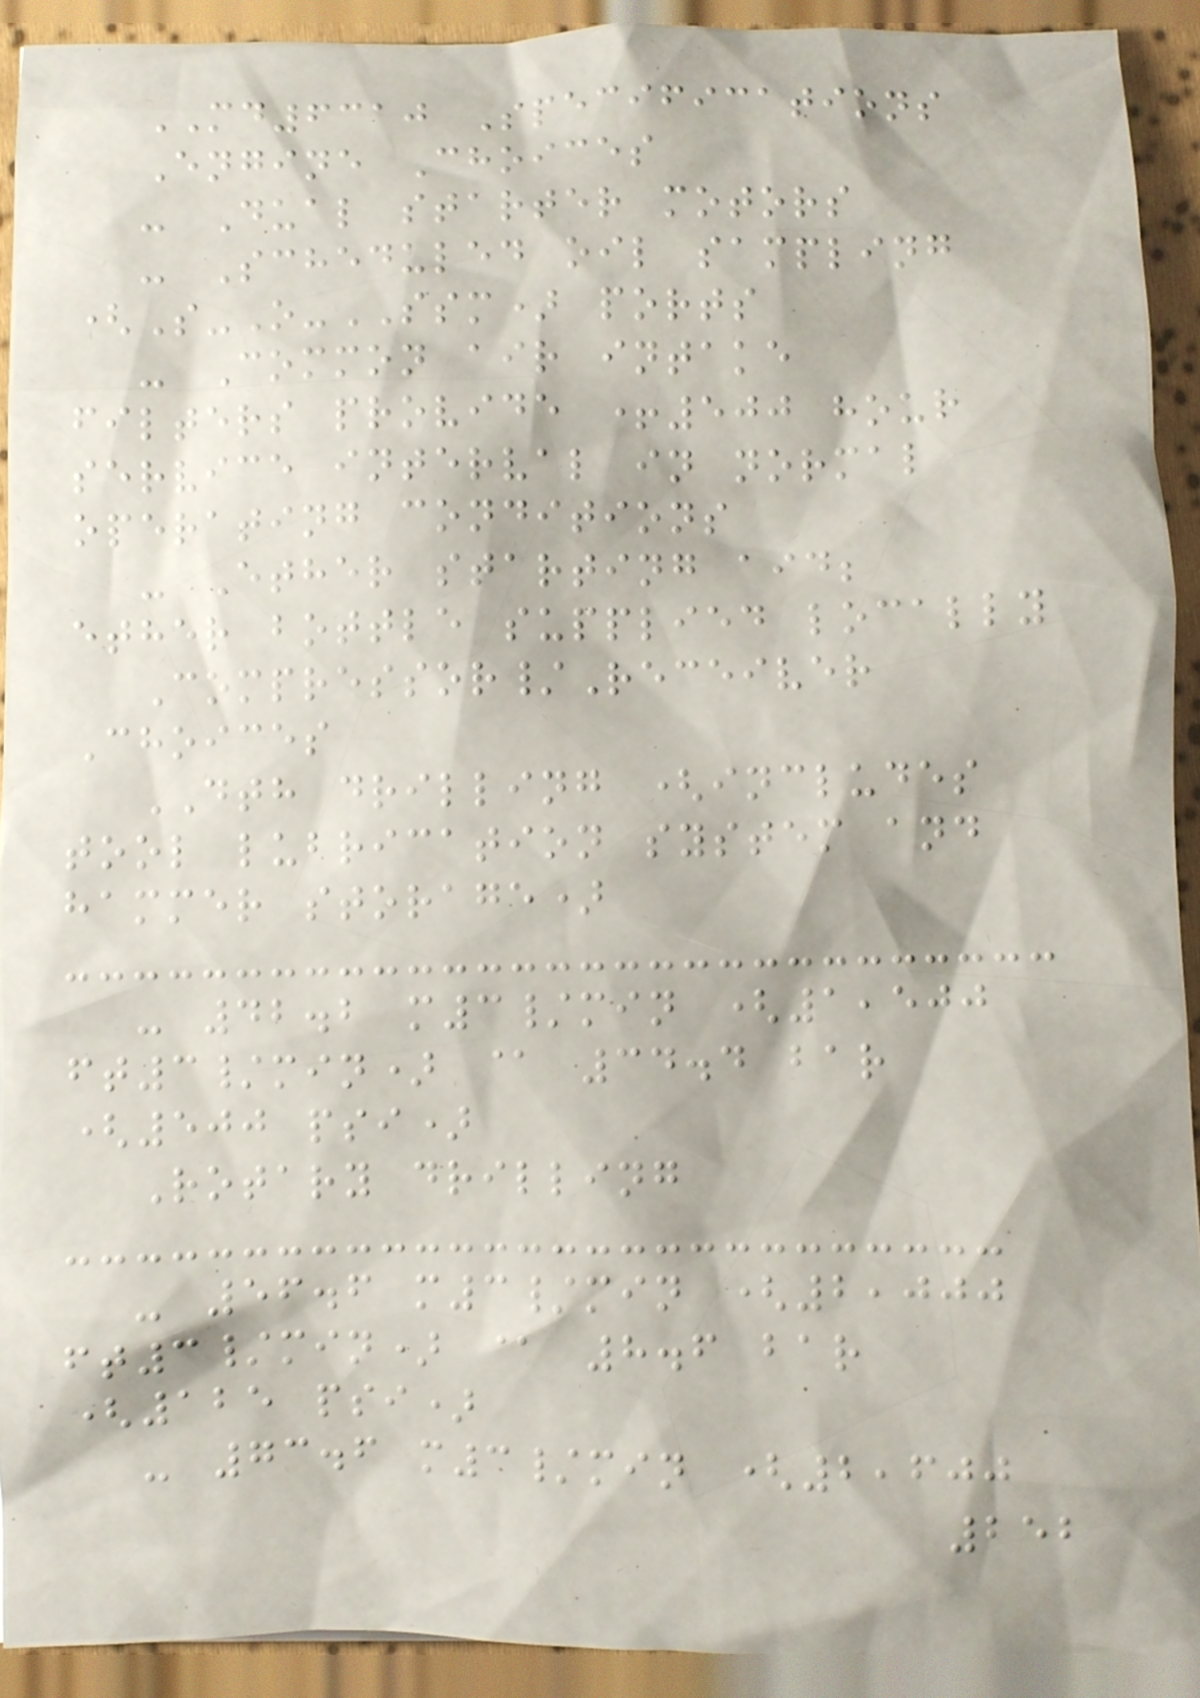MD6310 Specifications
Engine Choices
- Dual starter motors
- Scheduled oil sampling
(S-O-SSM) ports
- Common air intake
filters provide +500 hour
service interval in normal
operating conditions
- Ether starting aid;
ether bottle supplied locally
Compressor/Receiver
Choices
DTH drilling (includes
tool lubrication system and
hammer storage)
- 42.2 m3/min (1,500
ft3/min) @ 34.4 bar
(500 psi)
Rotary drilling
- 56.6 m3/min (2,000
ft3/min) @ 8.6 bar
(125 psi)
- 73.6 m3/min (2,600
252
